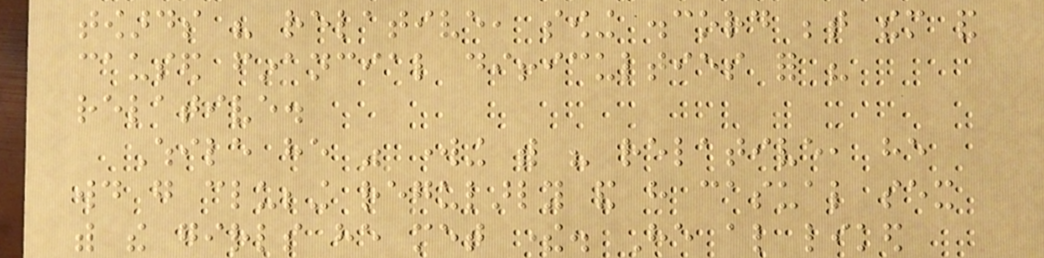towards his relative, sowing discord between them and
caused financial difficulties for his
relative.
While he was working with his relative, he
would go clubbing regularly and have casual sex
with the girls he met there. He also liked
